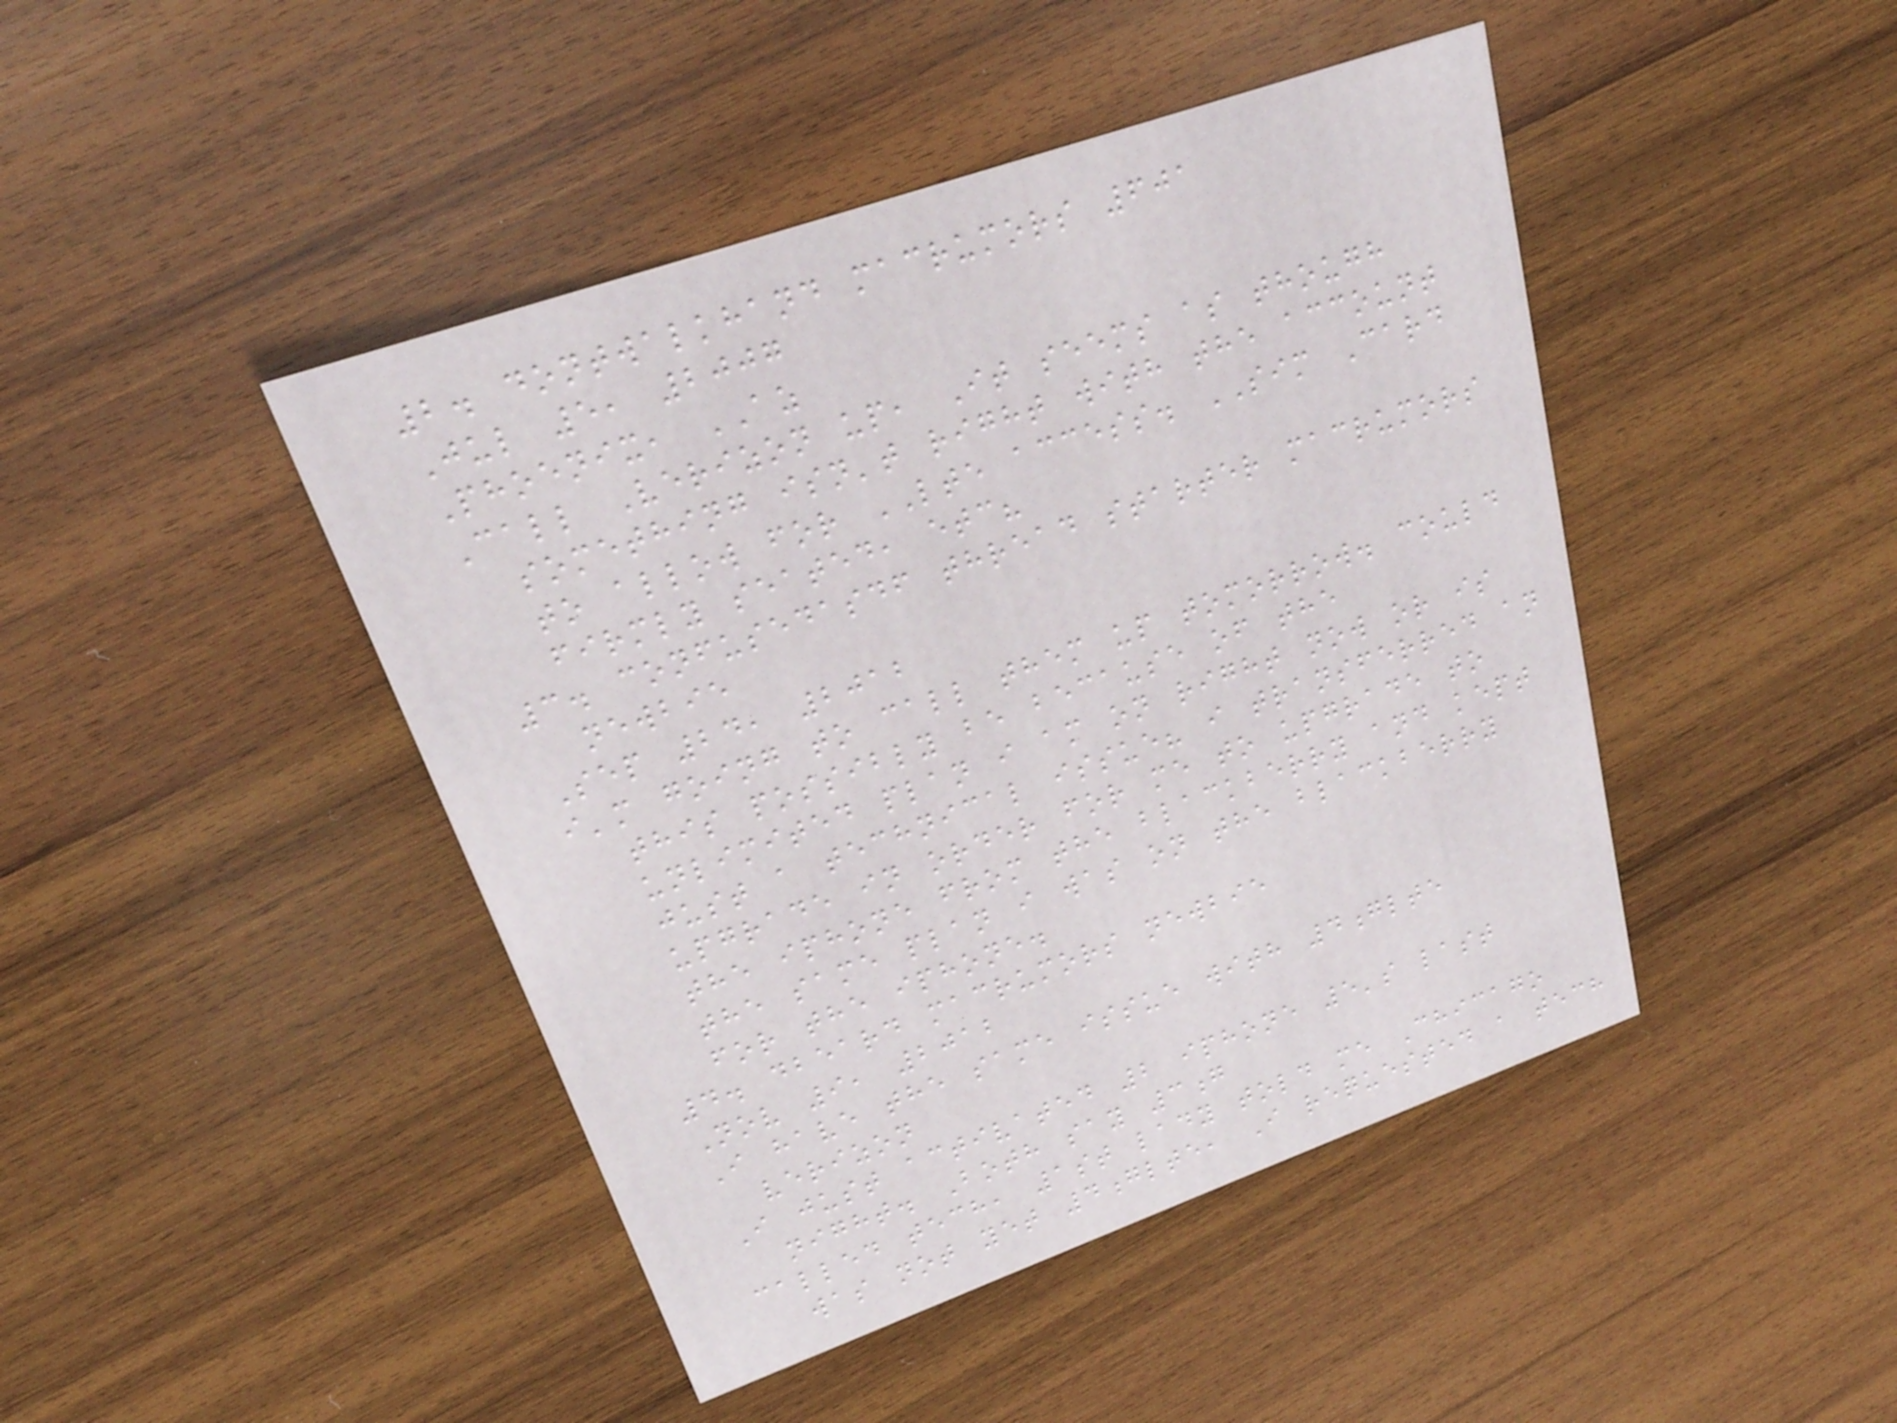2. dontwalkhand macrumors 601
Jul 5, 2007
Phoenix, AZ
Call Verizon up, It seems as though
something isn't right with the account
to allow for LTE access. SIM Card
firmly seated, etc?
3. confusedasdf thread starter macrumors
newbie
Sep 24, 2012
i'm going to call them up tomorrow. could
this possibly be because of the
unlimited plan i am on right now or is
just a technical issue? i transferred an
upgrade in order for me to upgrade to
the iphone from the blackberry and kept
the same plan i was on the blackberry
for the iphone.
4. dbeard macrumors newbie
Nov 9, 2012
I have the same issue with 4glte
verizon
I just activated 2 iphone 5's last
night. Both say 3g
called tech, 1st lady told me Chicago
was not yet 4glte, I requested a tech
